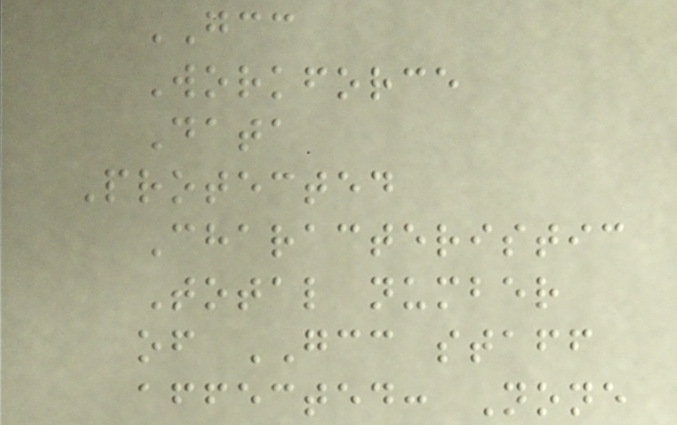GCC
Workforce
Data
Protected
Characteristic
Total number
of GCC staff
affected: None
